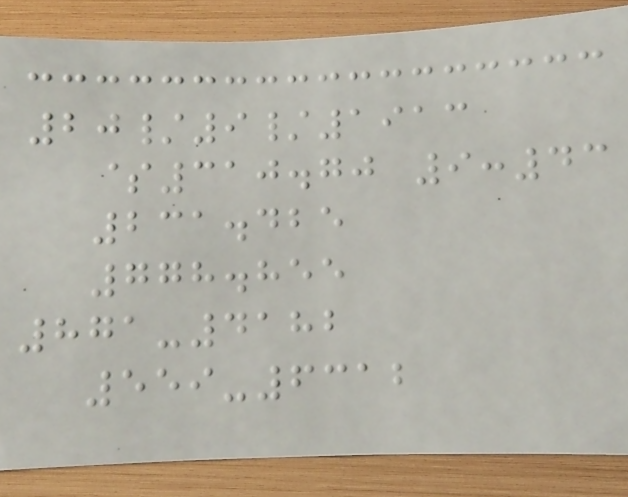20/9/1913
$310.70 9:43
231.425
778.855
871-4182
559-6312
